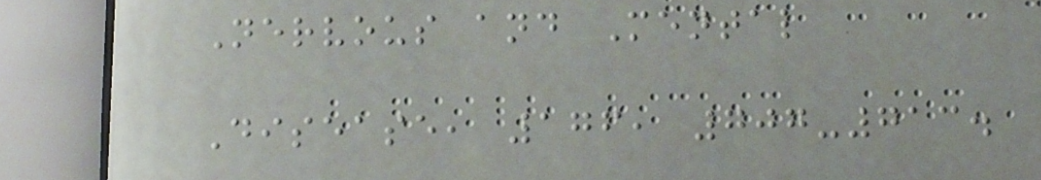Nervous and Mental
Disease, 176, 707-713.
